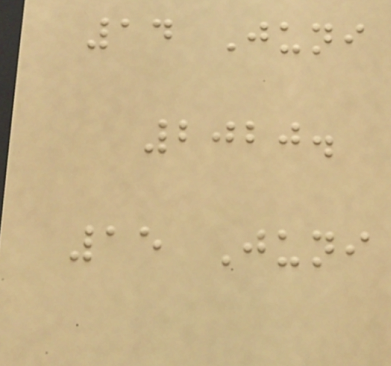14 Juni
2020.
15 Juni
